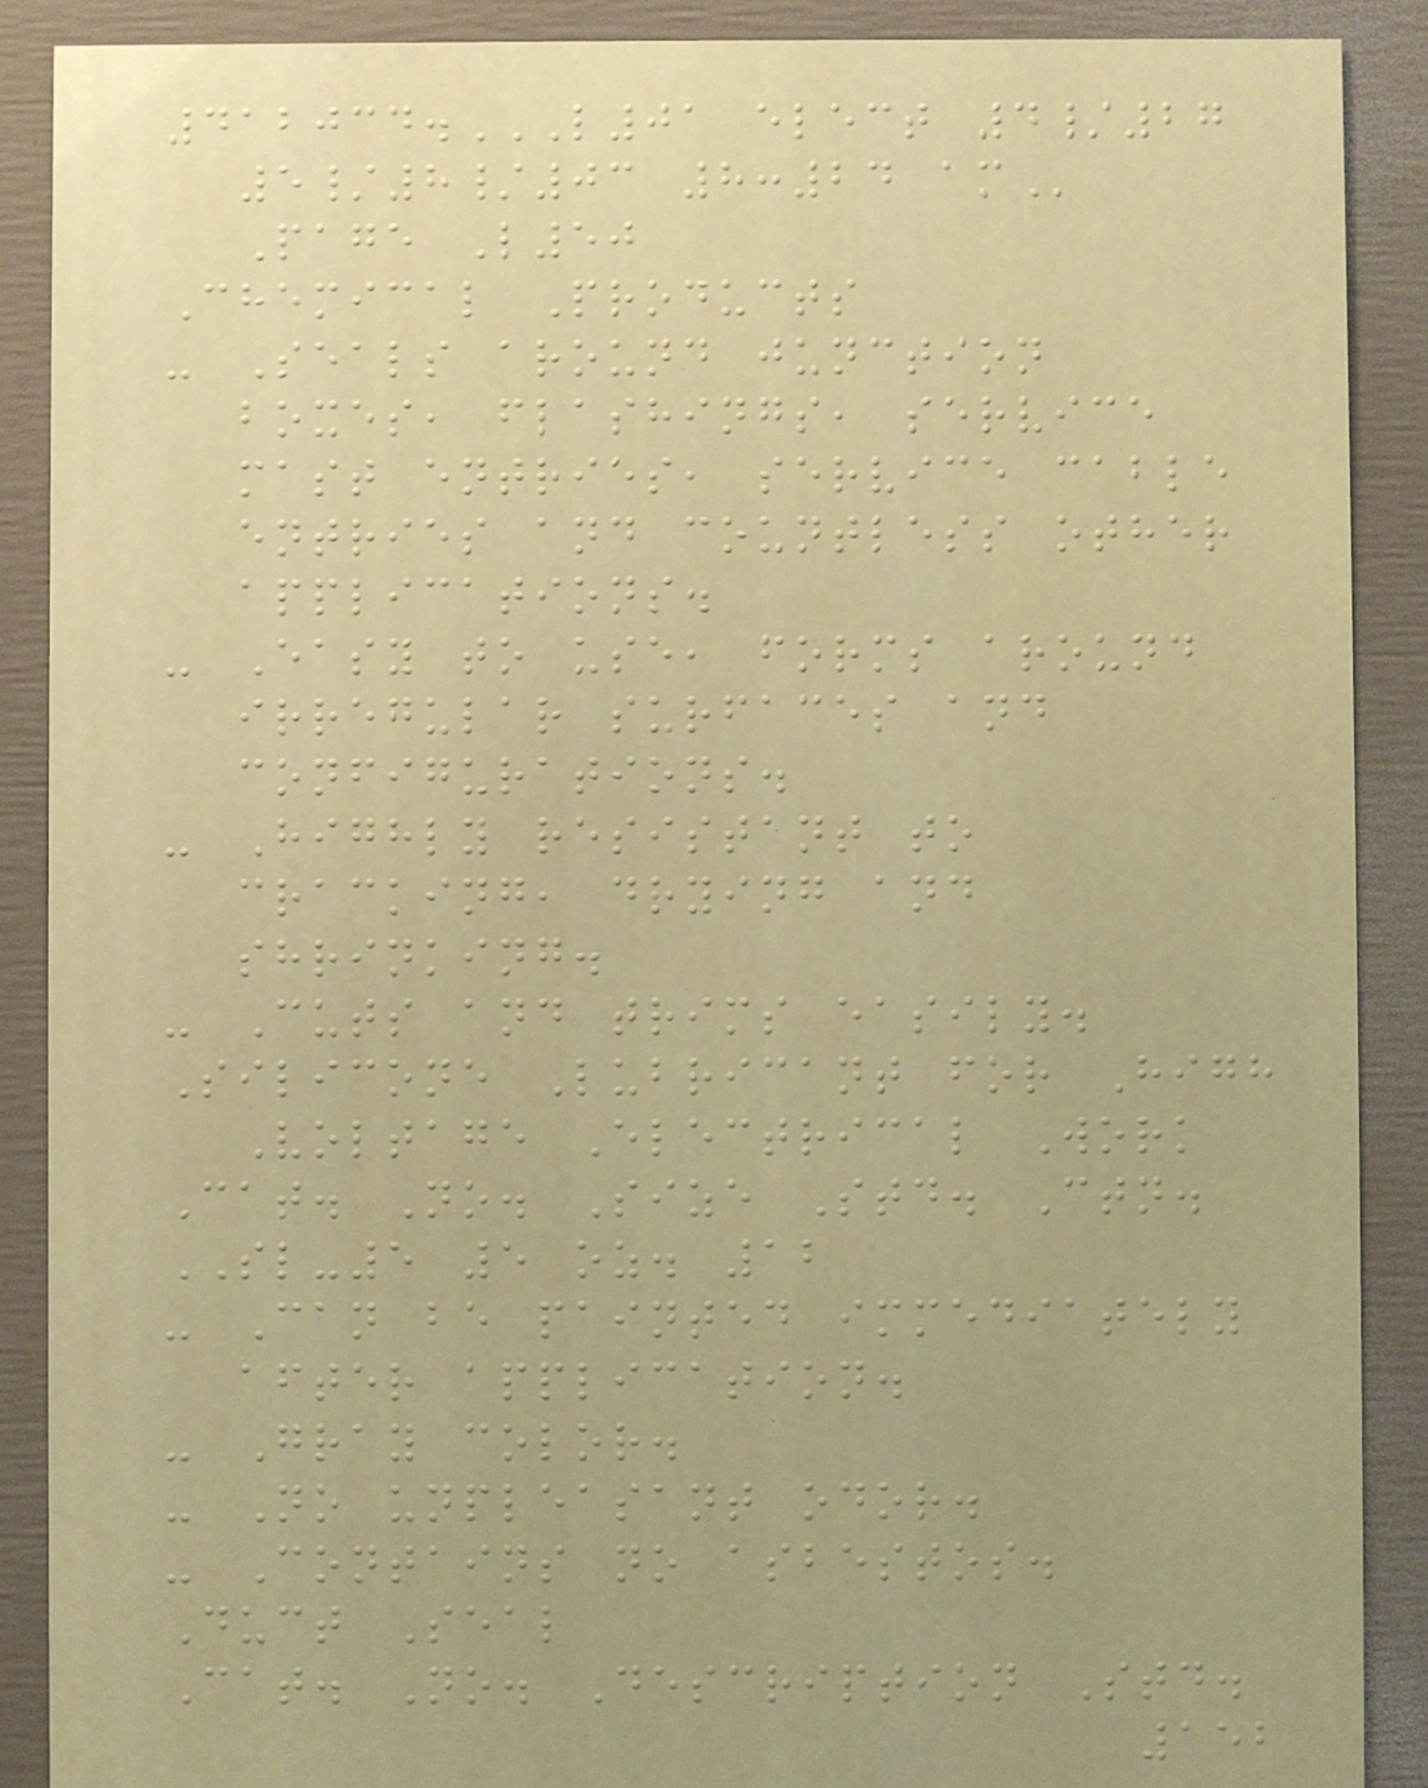412034.L01 ELECT 4/27
5/8/03 8:24 AM
Page L50
Chemical Products
- Seals around junction
boxes, flashings, service
mast entries, service cable
entries and countless other
applications.
- Easy to use, forms around
irregular surfaces and
configurations.
- Highly resistant to
cracking, drying and
shrinking.
- Cuts and trims easily.
Silicone Lubricant for High
Voltage Electrical Work
Cat. No. Size Std. Ctn.
SL-5 5 oz. 12
- Can be painted immediately
after application.
- Gray color.
- No unpleasant odor.
- Contains no asbestos.
Duct Seal
Cat. No. Description Std.
152
